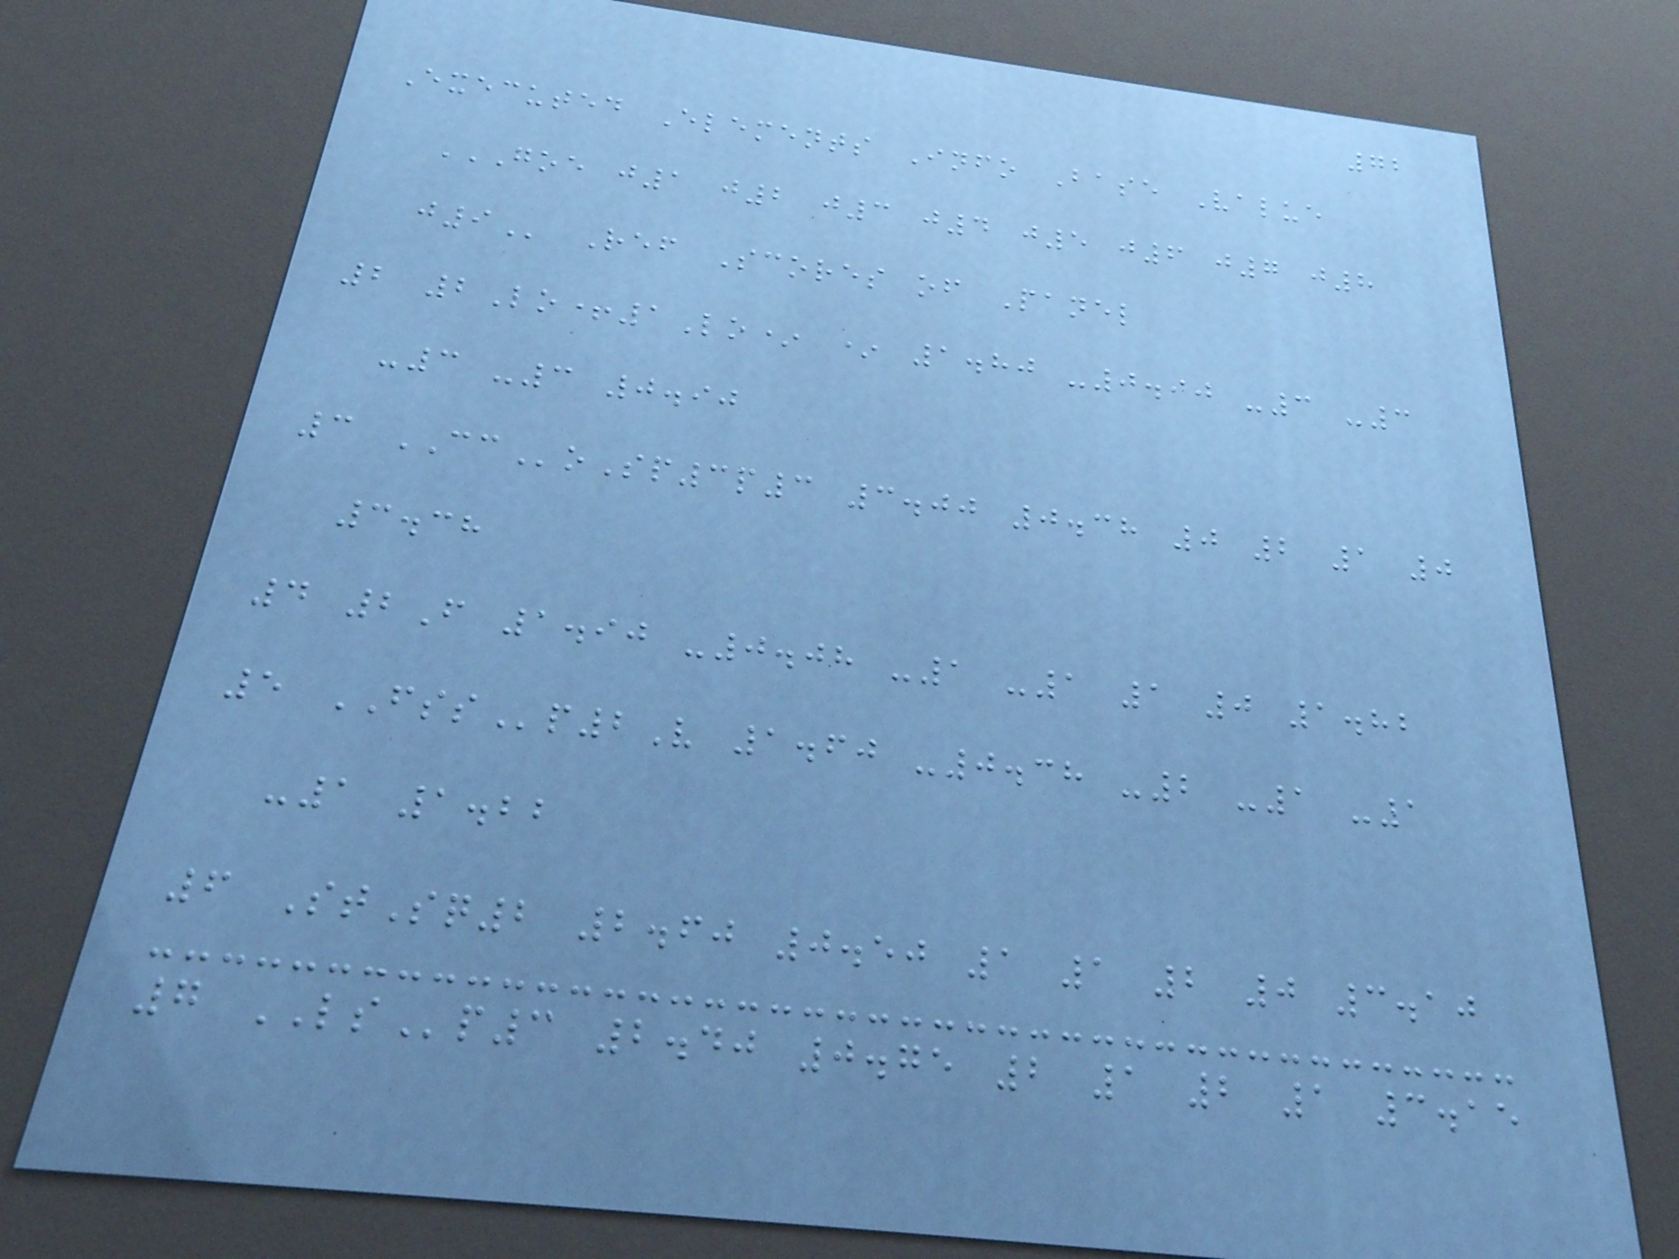72
Executed Elements Info Base Value
GOE J1 J2 J3 J4 J5 J6 J7 J8
J9 Ref Scores of Panel
2 2Lo+1Lo* * 1.80 -0.90 -3 -3
-3 -3 0.90
3 CCoSp3p3 3.00 0.38 0 2 1 0
3.38
4 2F 1.90 -0.08 -1 -1 1 0 1.82
5 FSSp2V 1.60 -0.38 -2 -1 -1
-1 1.22
6 StSq2 2.60 0.50 1 1 2 0 3.10
7 LSp3 2.40 0.75 2 1 2 1 3.15
